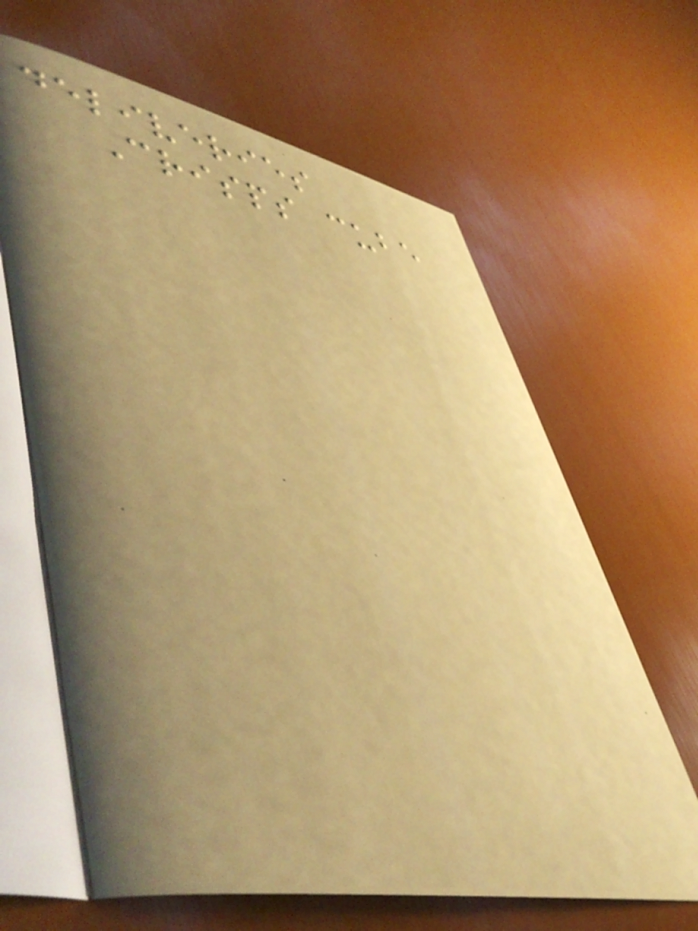deliveries
Crisps cube
